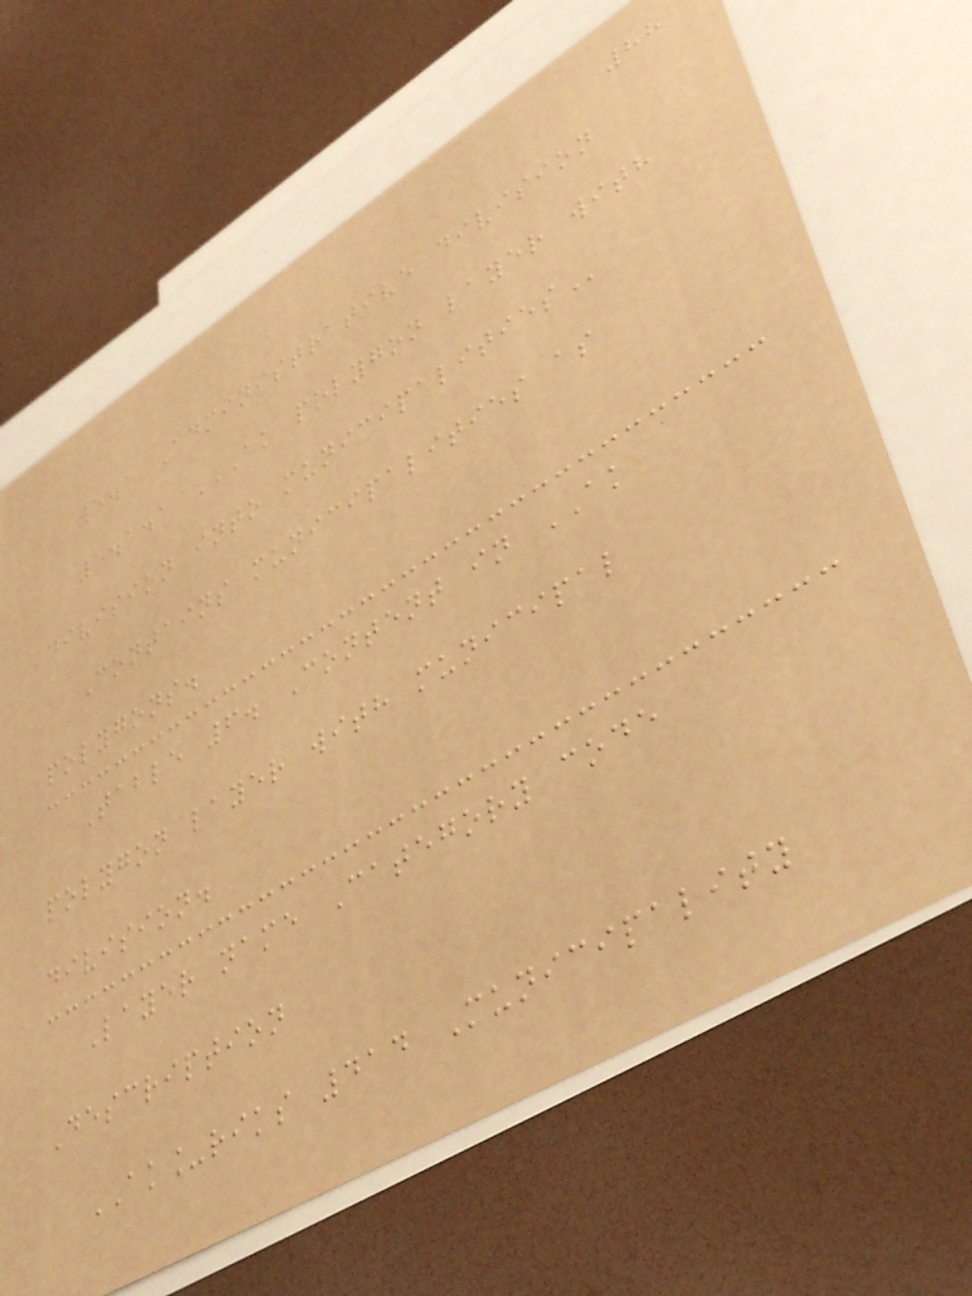88
5.1 Administrative division
5.1.1 AK POLYGON LAYER WITH
DIVISION INTO MUNICIPALITIES
Contains municipalities as
polygons.
Table 6. Content in AK
polygon layer with municipal
division.
Layer name Category code
Description
AK_riks 414 Municipality
